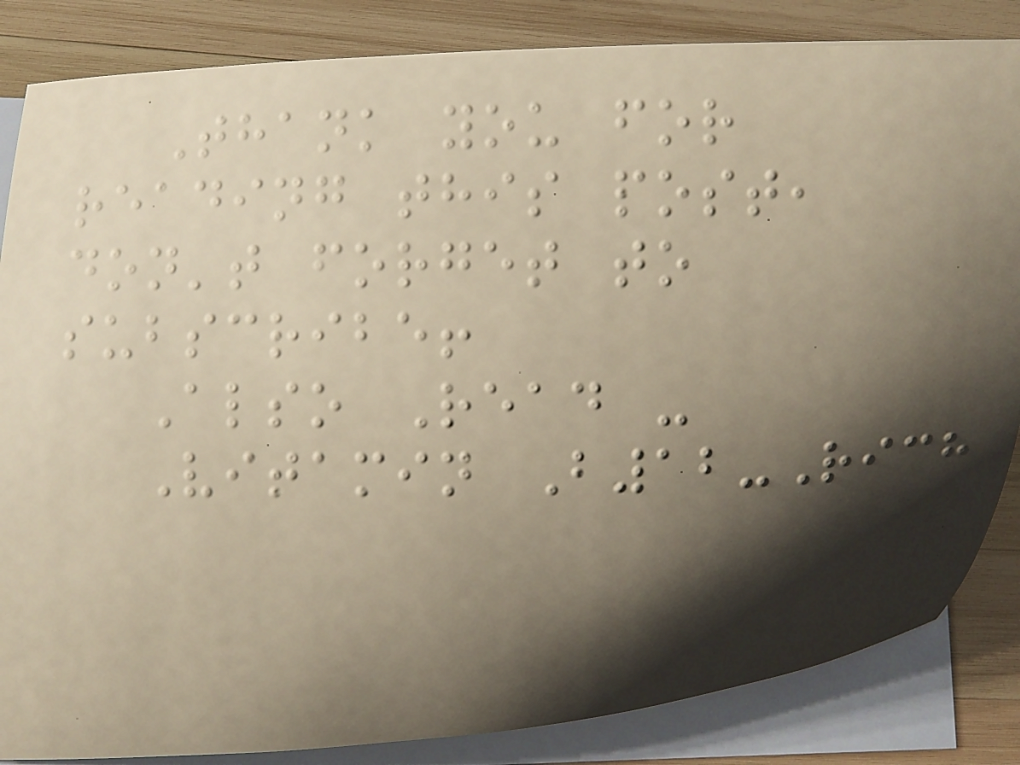Thank you for
reading this post,
don't forget to
subscribe!
Also Read -
Vitamin B12-Rich
